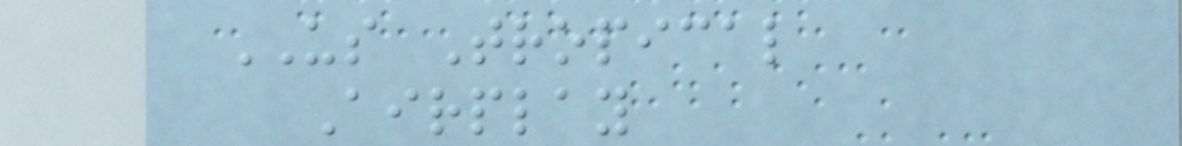US Tropical
Airplay
